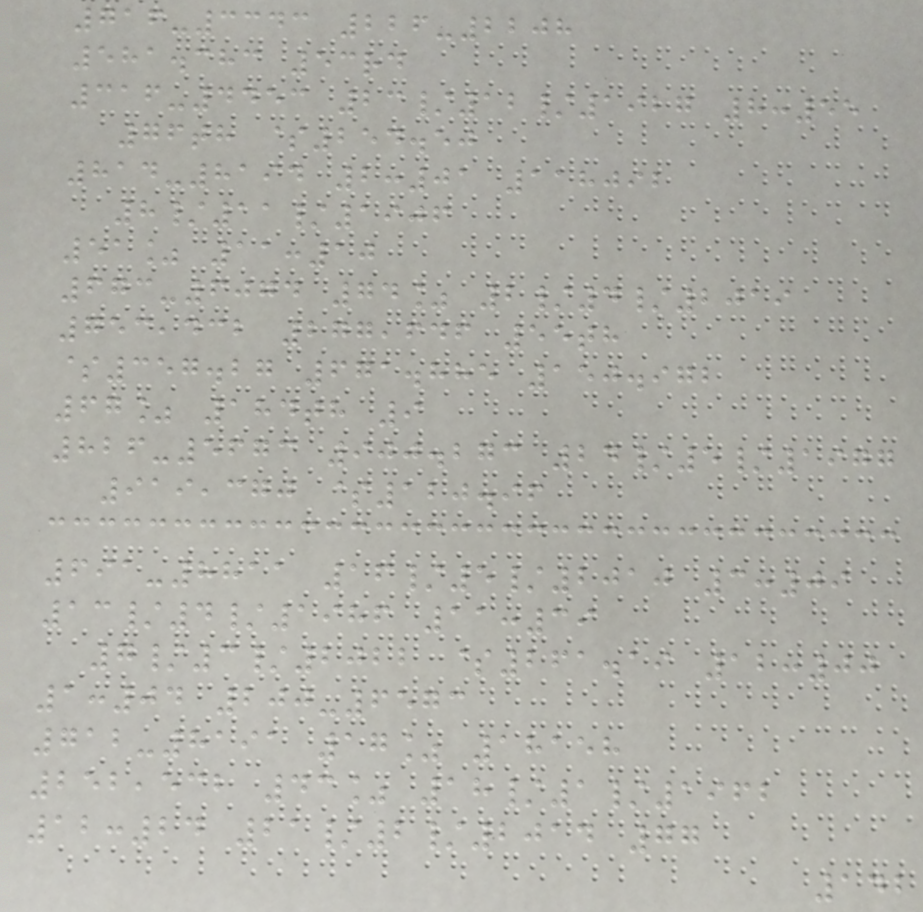716-3343 226-2208
581.383 53rd
316-4453 23/12/1927 8:55
76th $254.50
814-8194 2:01 118092
8/11/1906
51% 11:10
673-6074 74% 2/4/2019
753,432 277,646 55th
$357.27 671.885 150.972
67% 184th 9
826-5673 900.273 24/5/1977
919,370 $120.96
691-8811 16/5/2010 3:09
13/4/1986 11:39
7/3/2022 $261.19 12:00
1:04 200-6573
712-8191 17% 18158
252,532 43% 18/1/1962
12:24 21/2/2014 77
142
